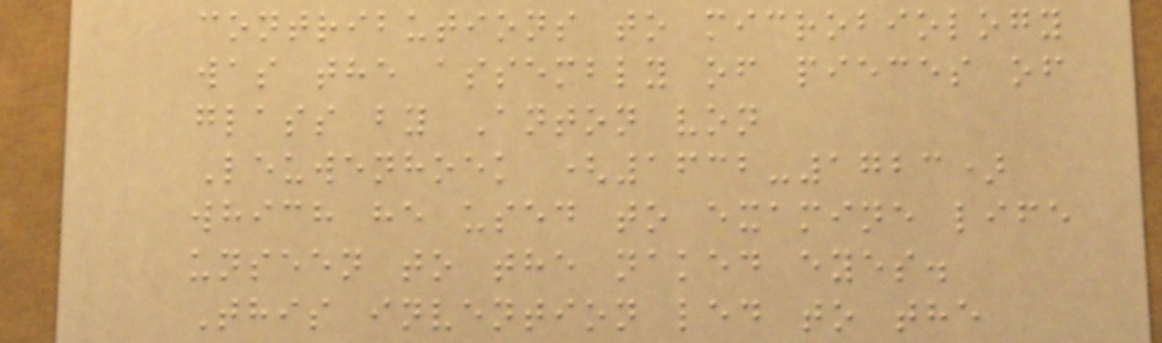contributions to microbiology
was the assembly of pieces of
glass by Anton von
Leuwenhoek (1632-1723)
which he used to examine life
unseen to the naked eyes.
This invention led to the
